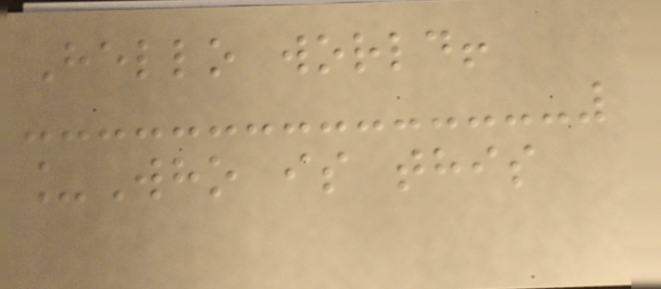Hello world!
_Who is this
